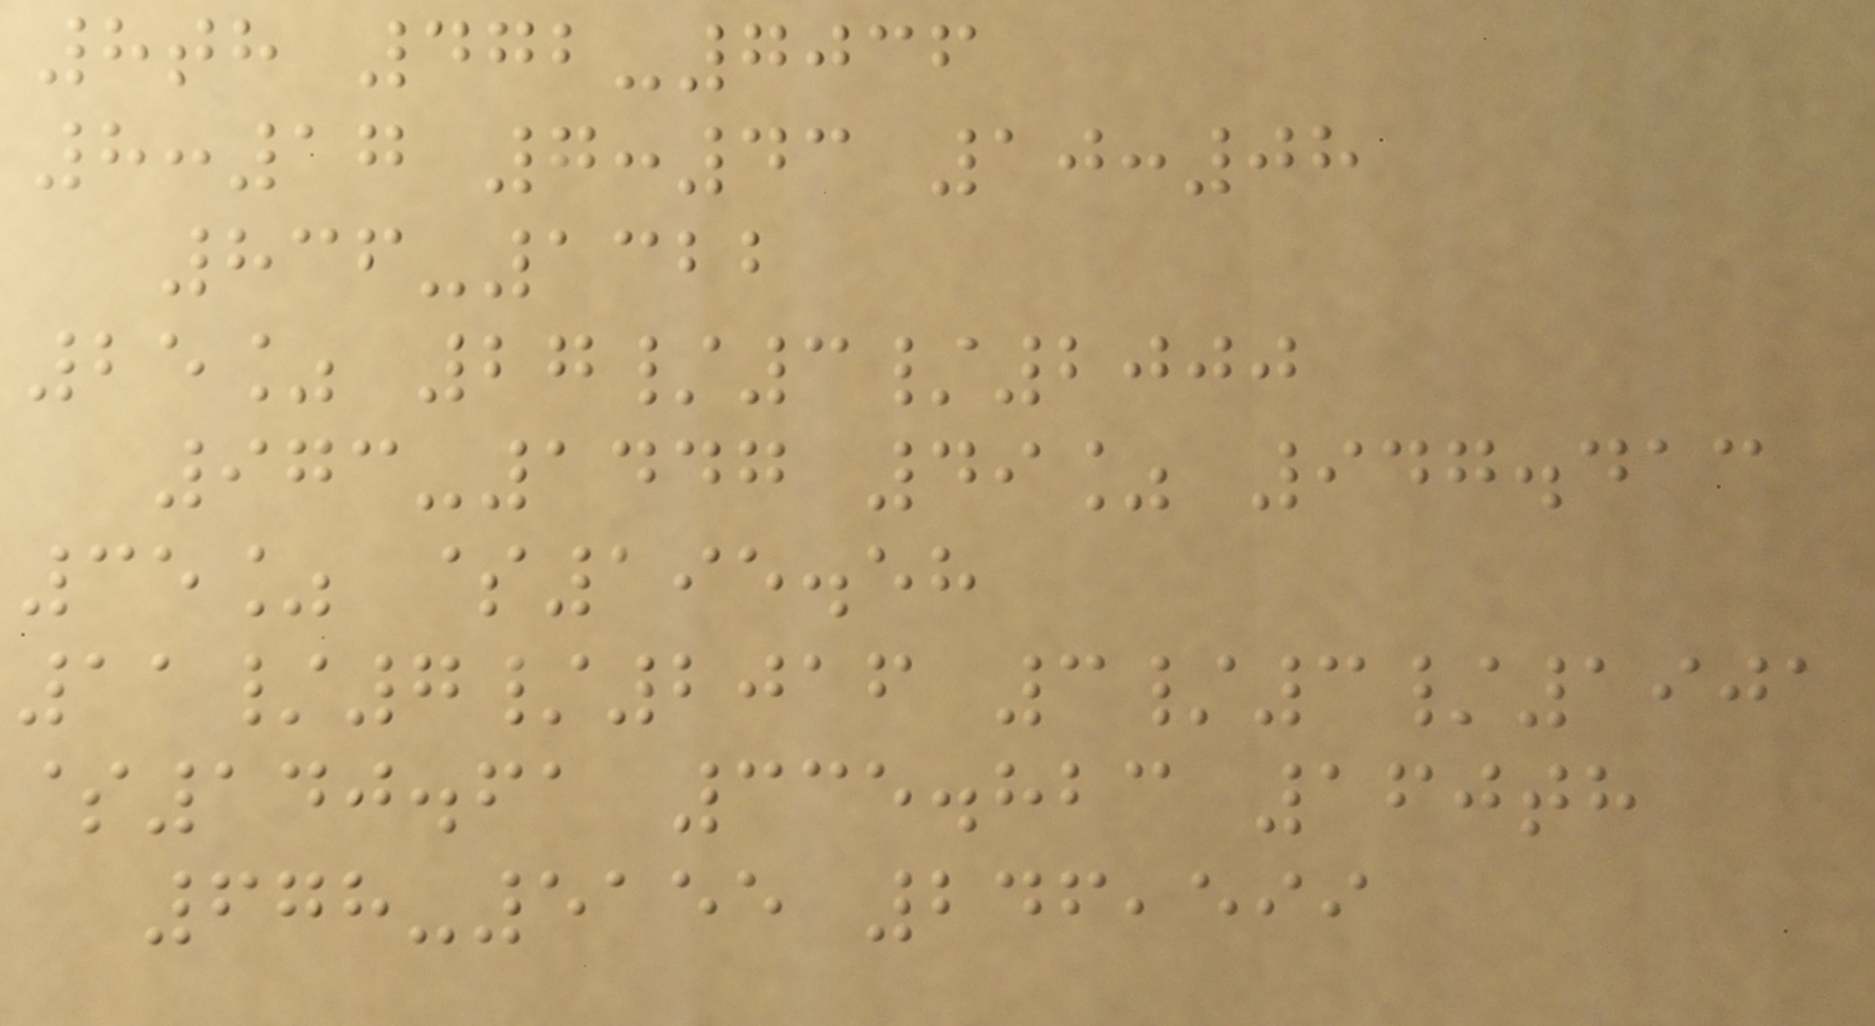8th 472-7036
8:17 7:43 10:08
836-1322
25% 27/3/2000
973-1447 49% 947.413
35% $195.58
11/7/2016 3/3/1901
$140.61 335.823 160th
678-5155 246,599
